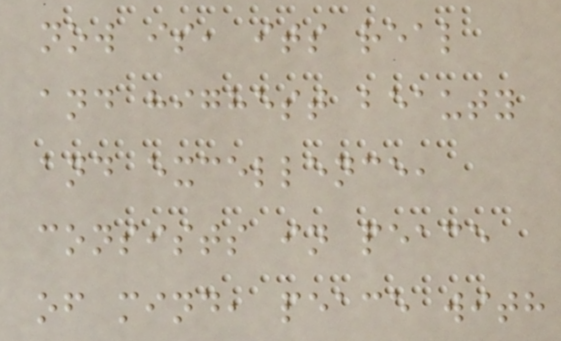now is, its real
and highest beauty
and excellence,
consists in peace
of mind, peace with
